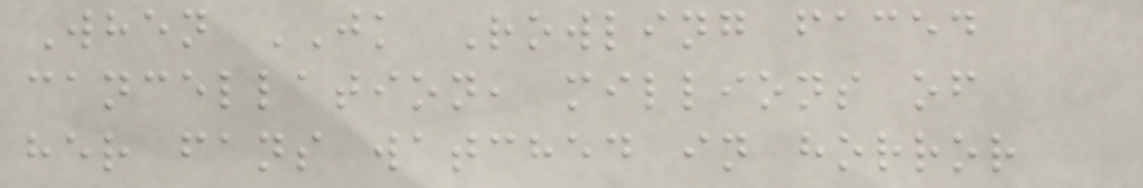When JK Rowling faced
cancellation, millions of
her fans watched in horror
